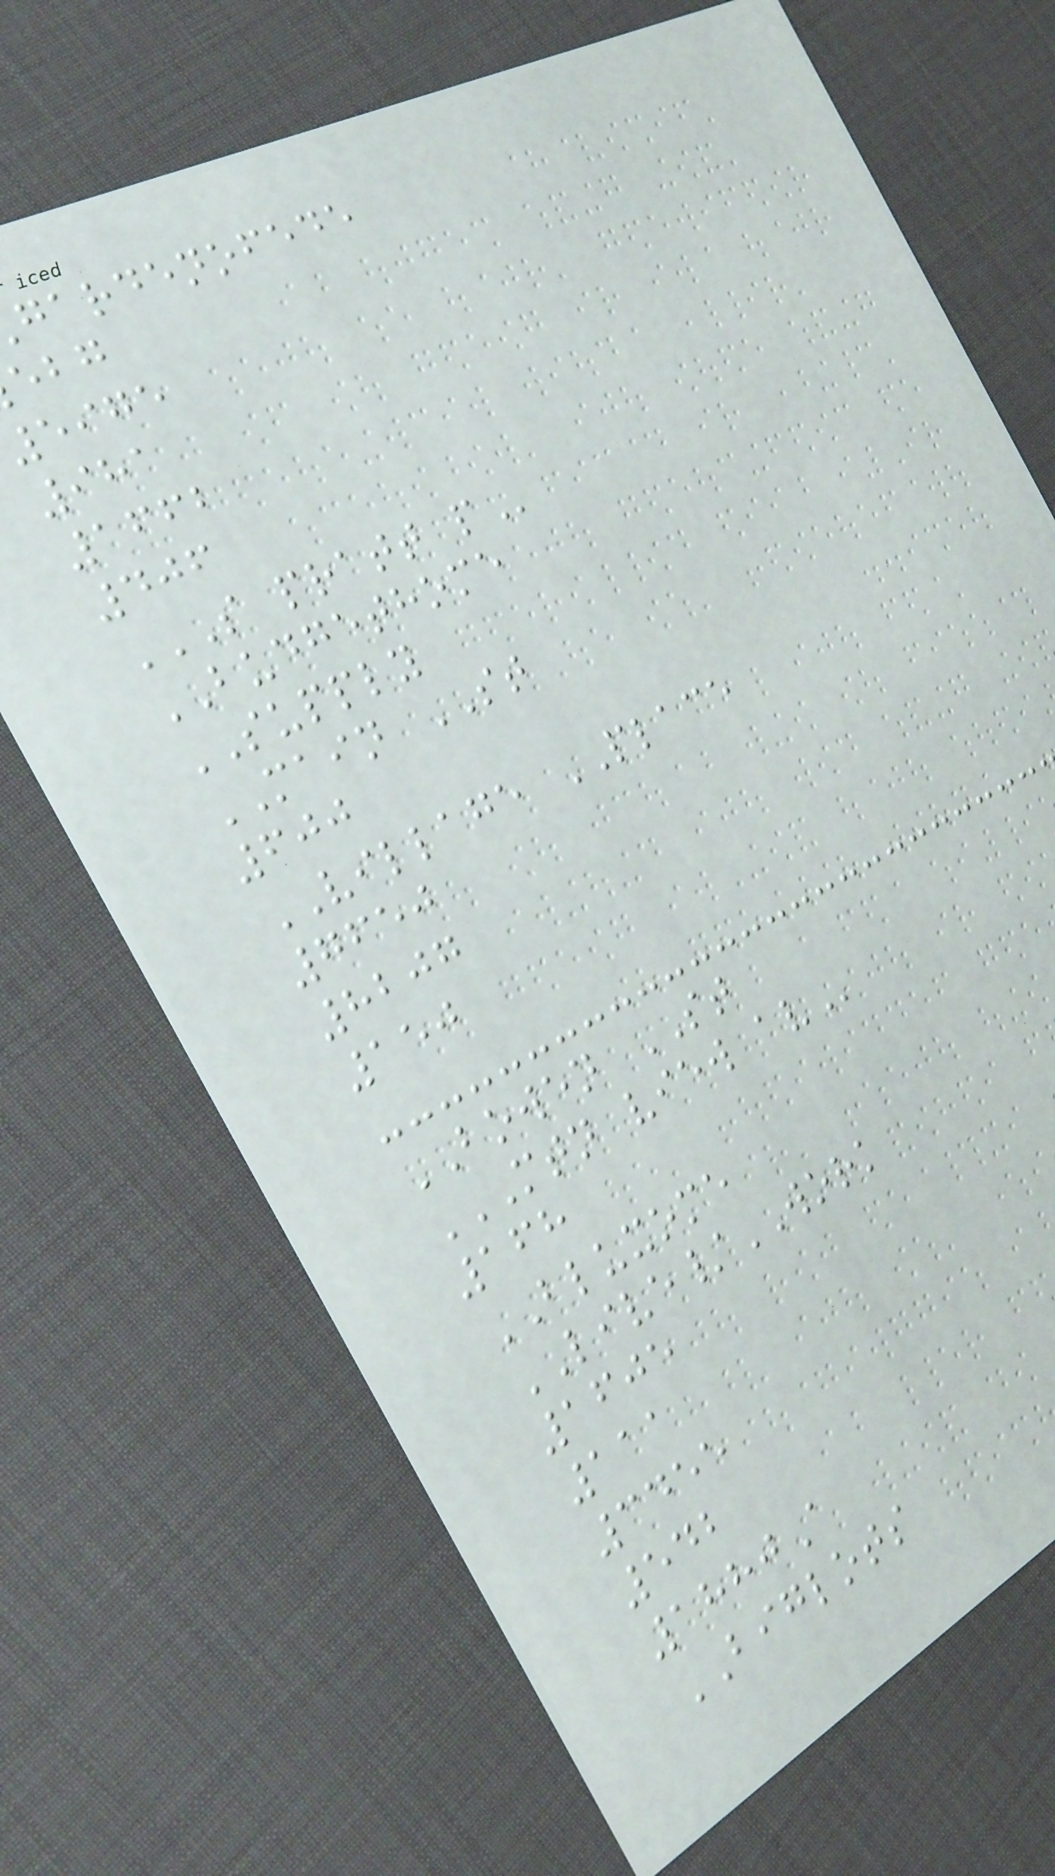gardenofede
5975
981
1662
406
S PRATT P
BUDGETHOME
SUPPLY
MAIN ST
600
VILLAGE PLACE
7650
8207
150
BOWEN ST
MTN VIEW AV
168
BLUXOME
LIVE/WORK
1605
111
3455
542
1880A
BIGLOTS
